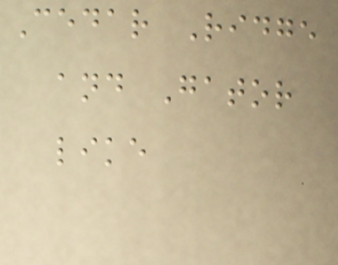Cedar Ridge
and Gator
like
